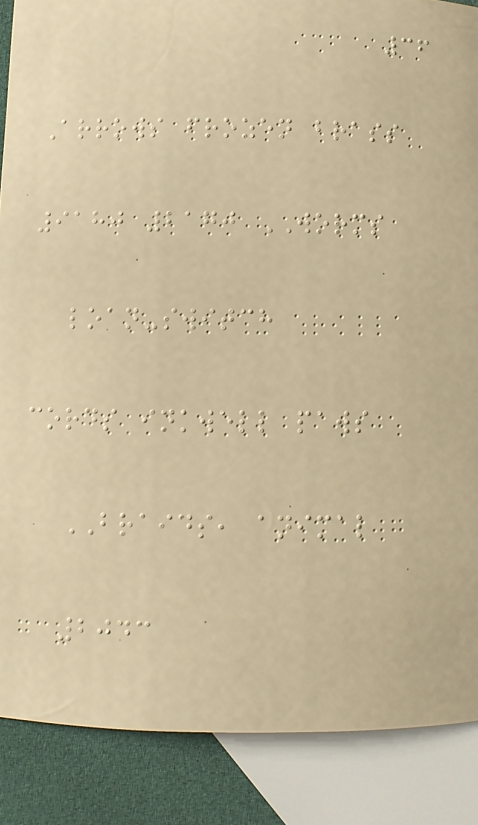36
Arrows frozen brass
9180 2170 WORMS
loan-switch
cords inkwell paws
BRAIDS, animal
2043
